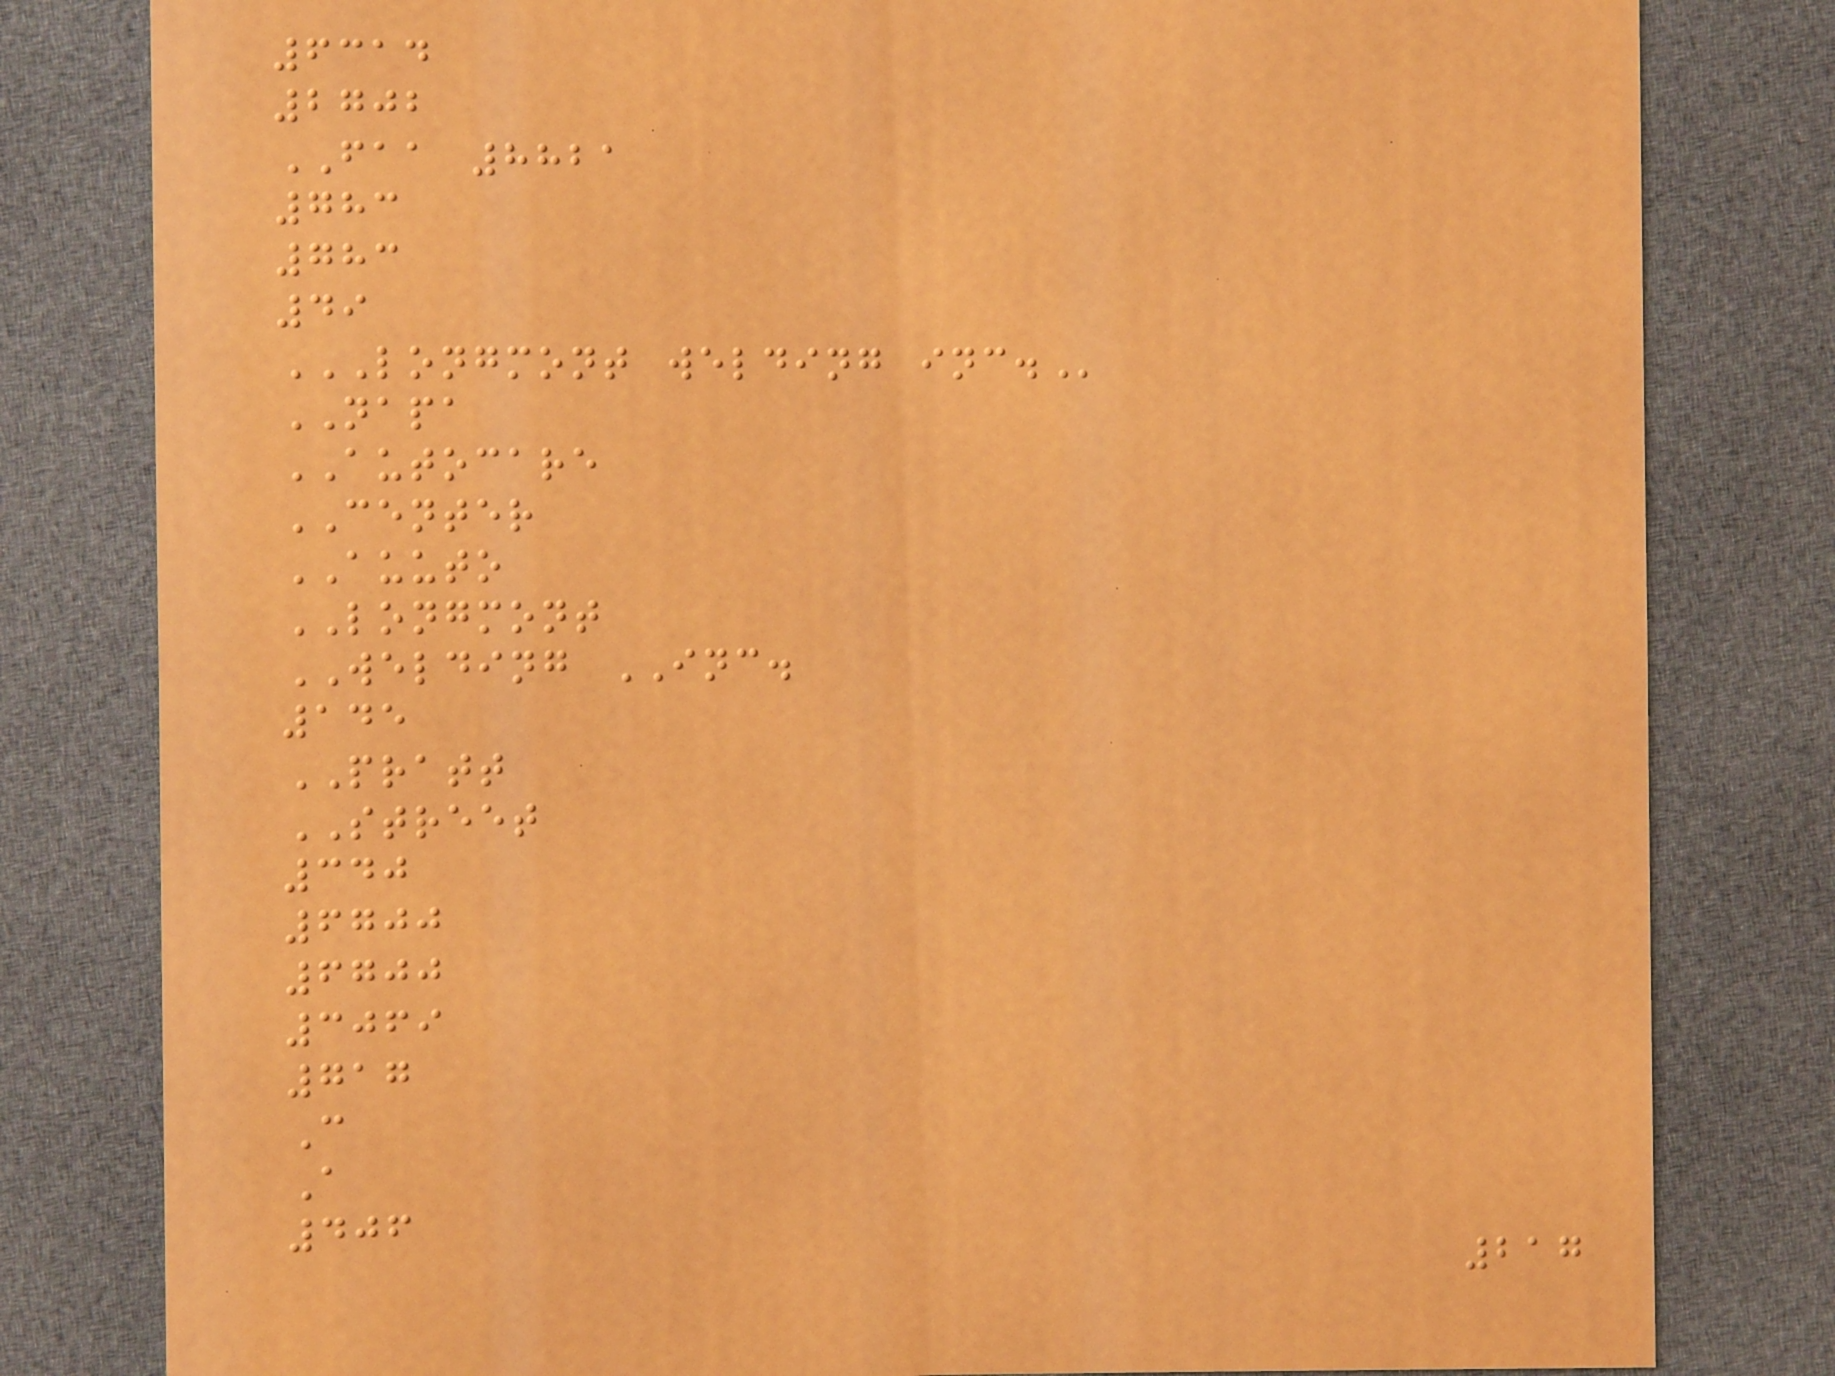6314
2702
FAA 8821
783
783
49
LONGMONT WELDING INC.
NAPA
AUTOCARE
CENTER
AUUTO
LONGMONT
WELDING INC.
145
PRATT
STREET
340
6700
6700
3069
717
C
A
406
217
